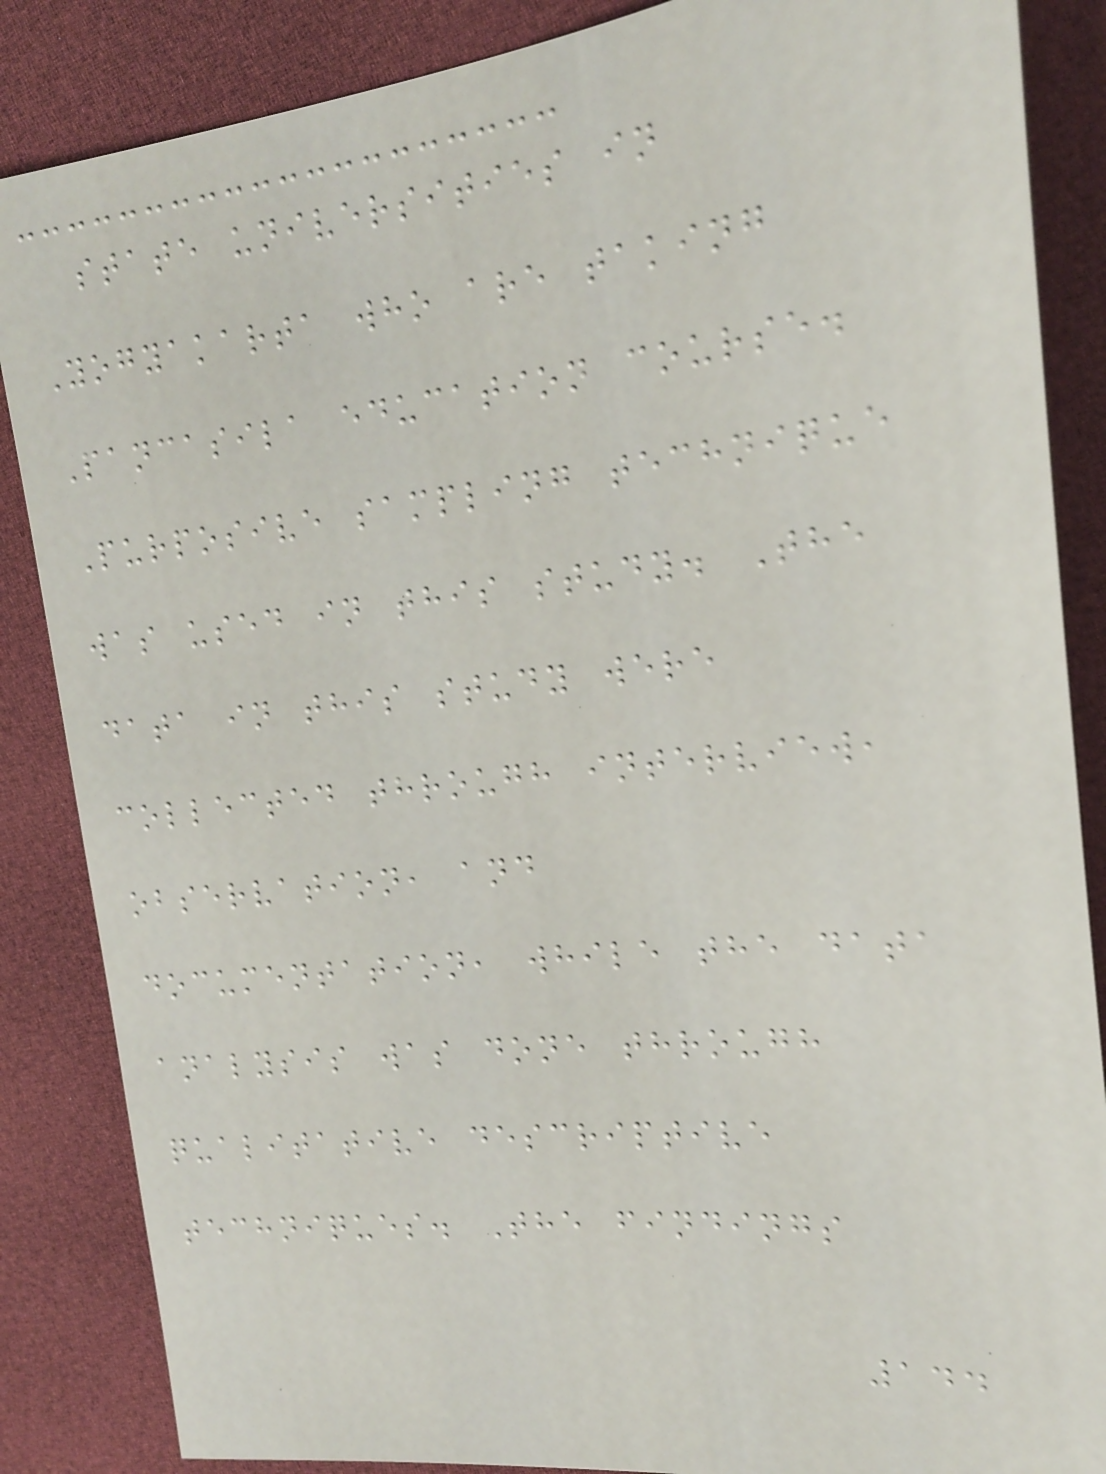state universities in
Yogyakarta who are taking
Pancasila education course.
Purposive sampling technique
was used in this study. The
data in this study were
collected through interview,
observation, and
documentation, while the data
analysis was done through
qualitative descriptive
techniques. The findings
144
